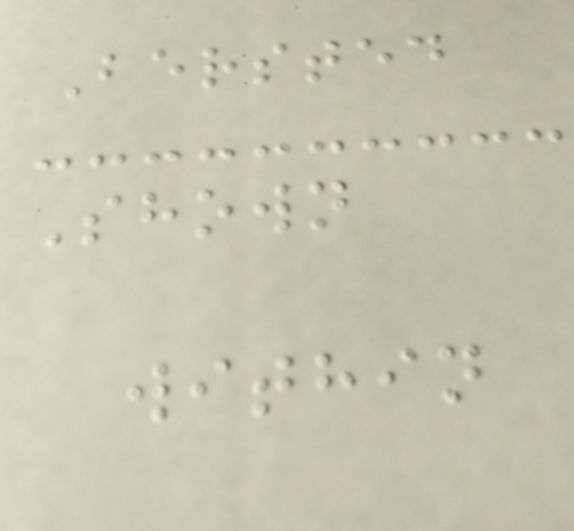Bersted
Shown
within
